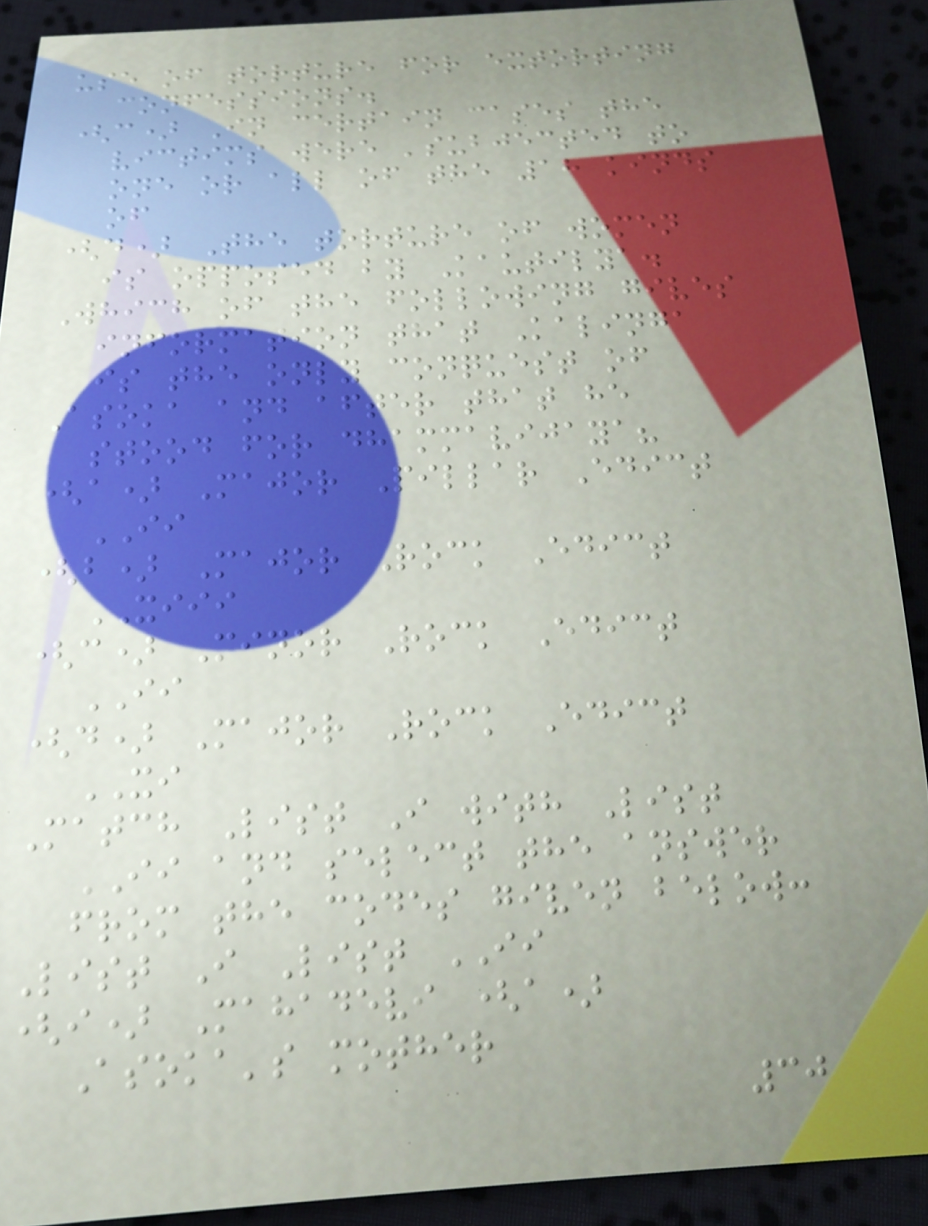use of torture for extorting
confessions.
(c) In certain cases the
victims were 'subjected to
one or all of the 18 kinds
of
(d) The torture of women
is opposed by Kautilya.
Which of the following gives
information that Kalinga
is the only conquest of
Asoka and after that he
stood for dhammavijaya?
(a) Major Pillar Edict
II
(b) Major Rock Edict
XIII
(c) Minor Rock Edict
II
(d) Major Rock Edict
XI
Match List I with List
II and select the answer
from the codes given below:
List I List II
(i) Mahadevi (a)
Asoka's mother
30
